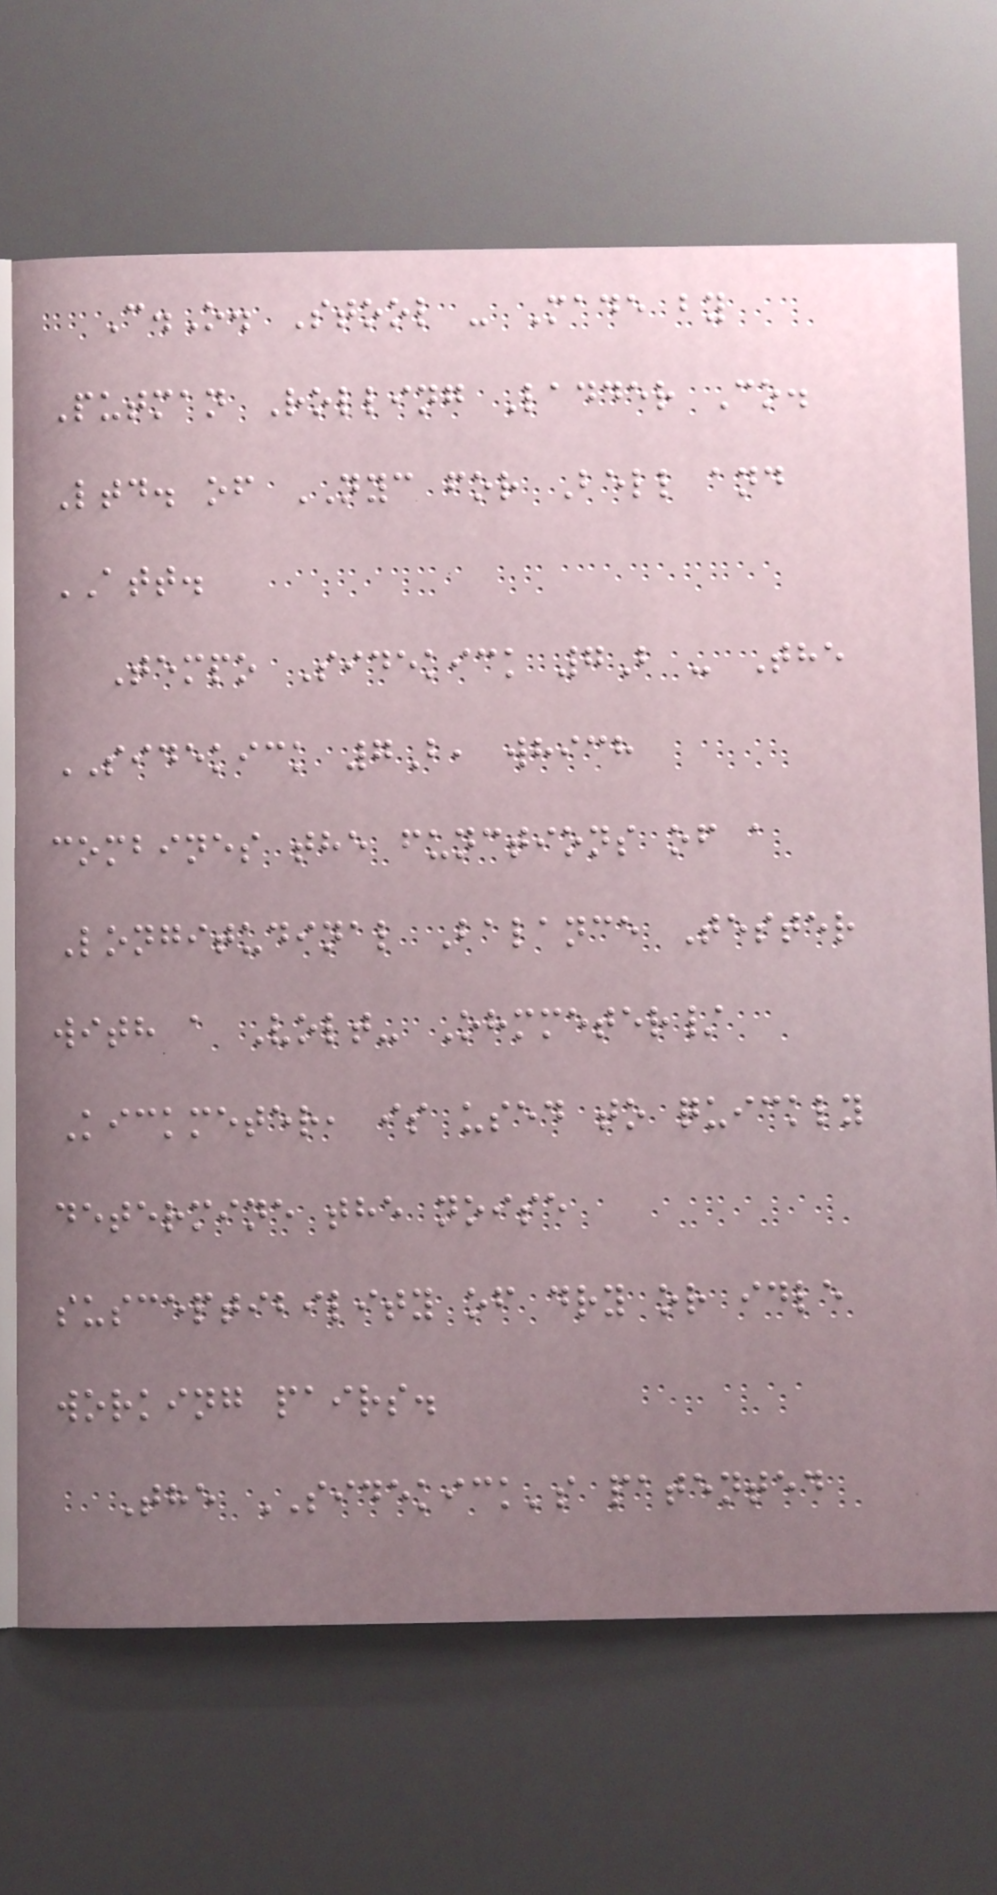C.O. Stool - Made by
Putman Rolling Ladder Co.
Ltd. of NYC for Bell and
ATT.
Tempo Sidekick 7B - The
SIDEKICK 7B, which
combines the functions of a
Longitudinal Balance Tester
with a Volt- Ohmmeter/
Kickmeter, is used to quickly
determine the noise
susceptibility of dry or idle
working pairs.
The SIDEKICK's patented
